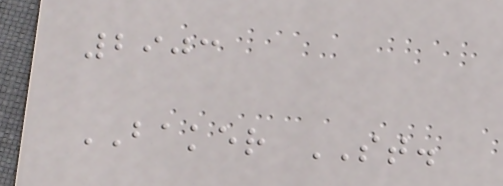2903
BAKER ST.
